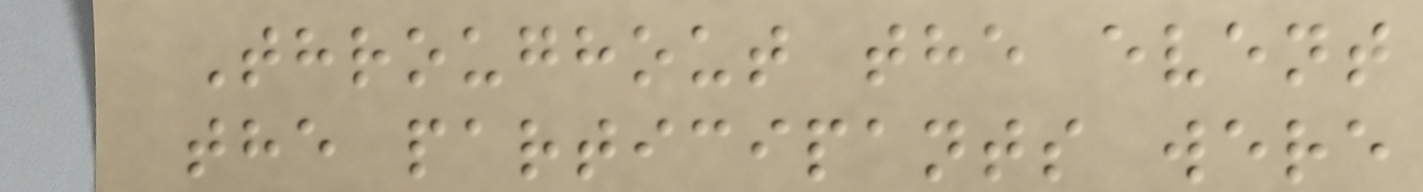Throughout the event
the participants were
